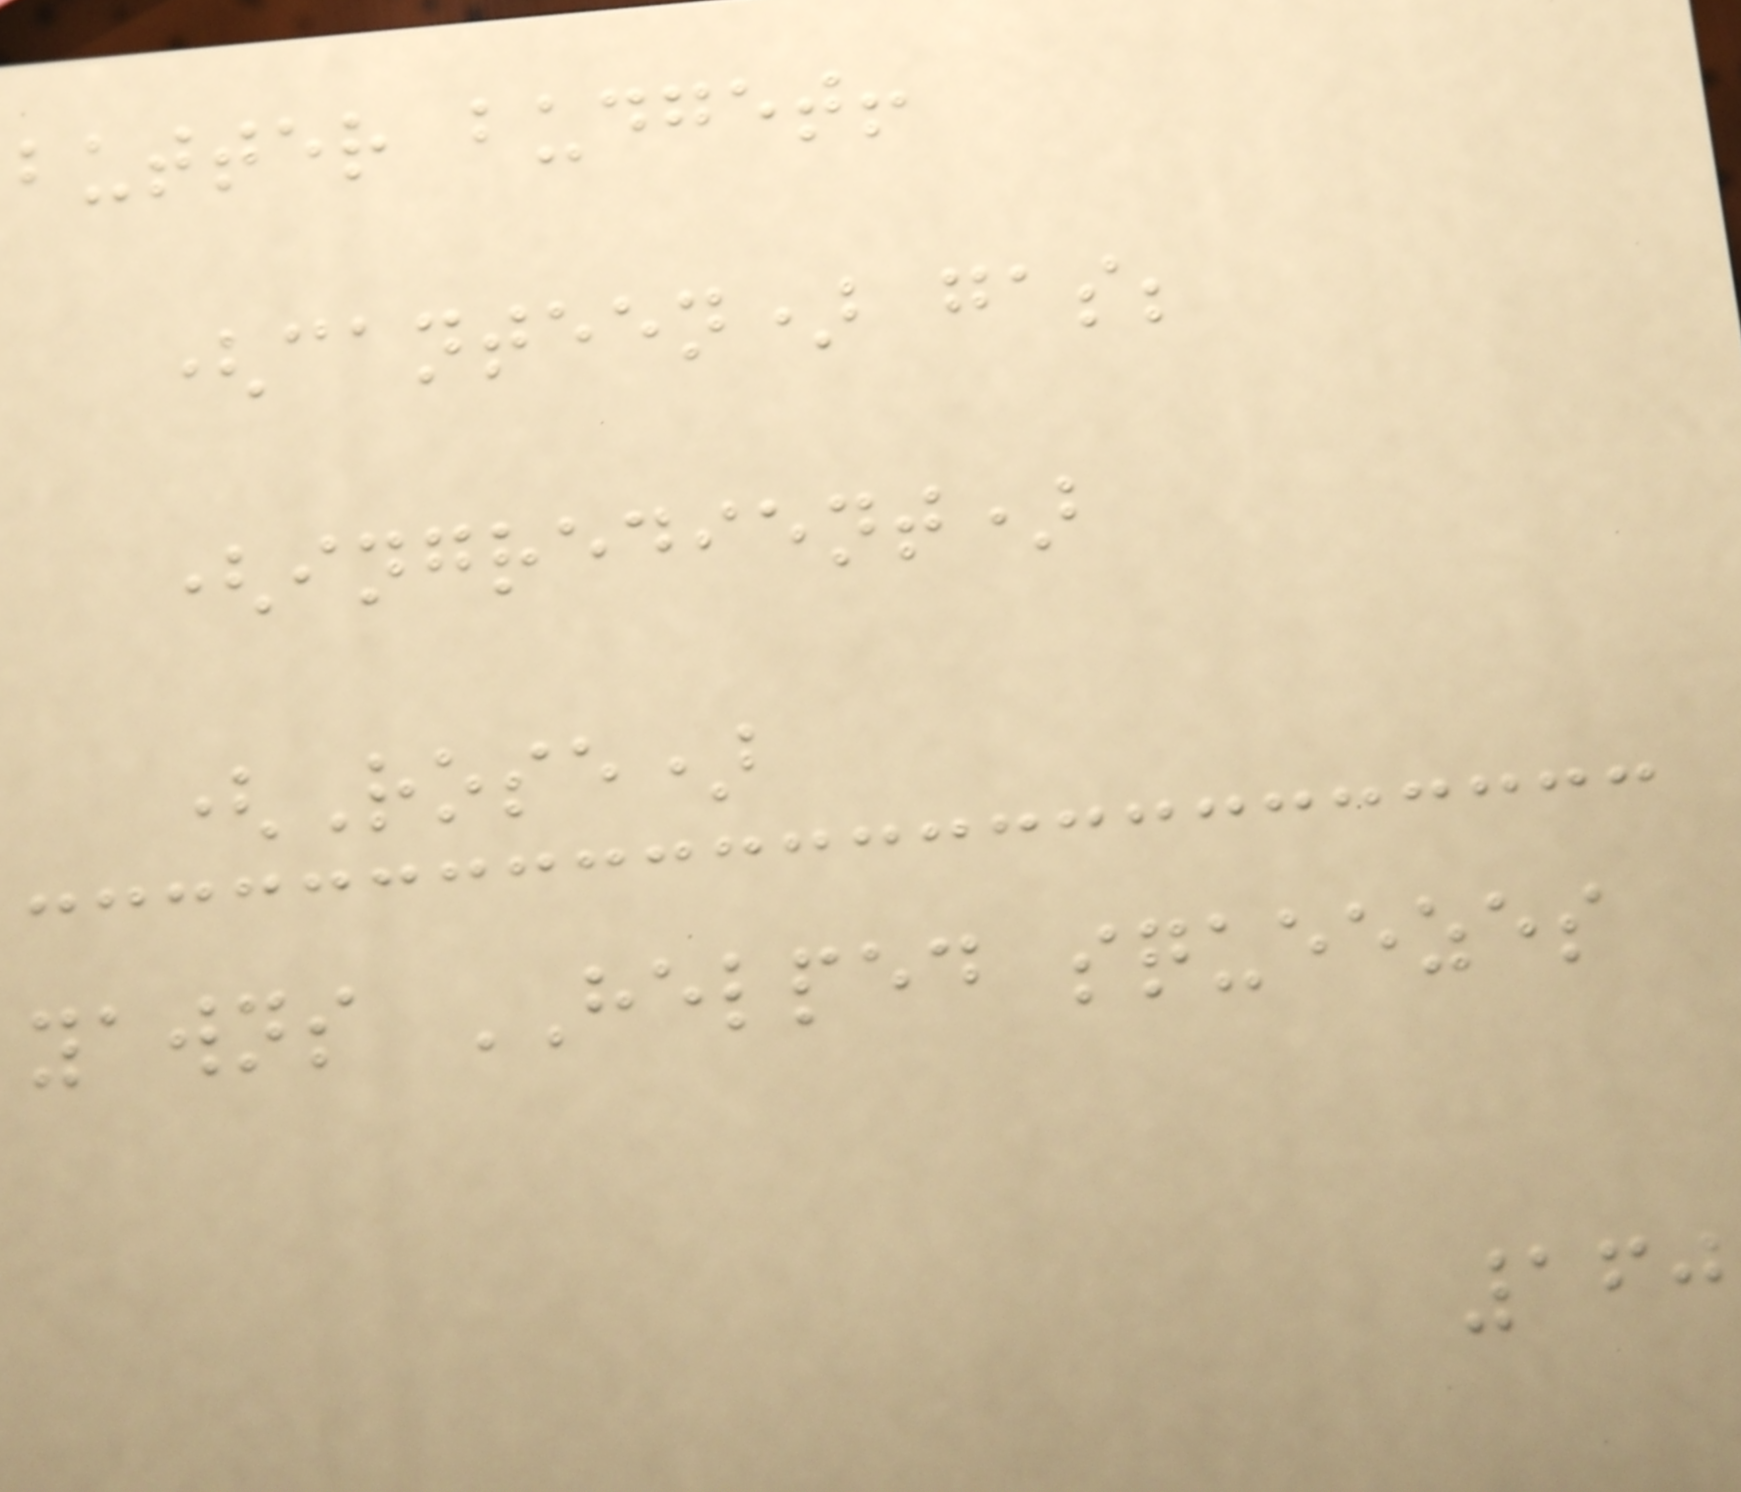butter budget!
(canteen) gas;
(ingredient)
(Rose)
yawns HELPED squeezes
160
